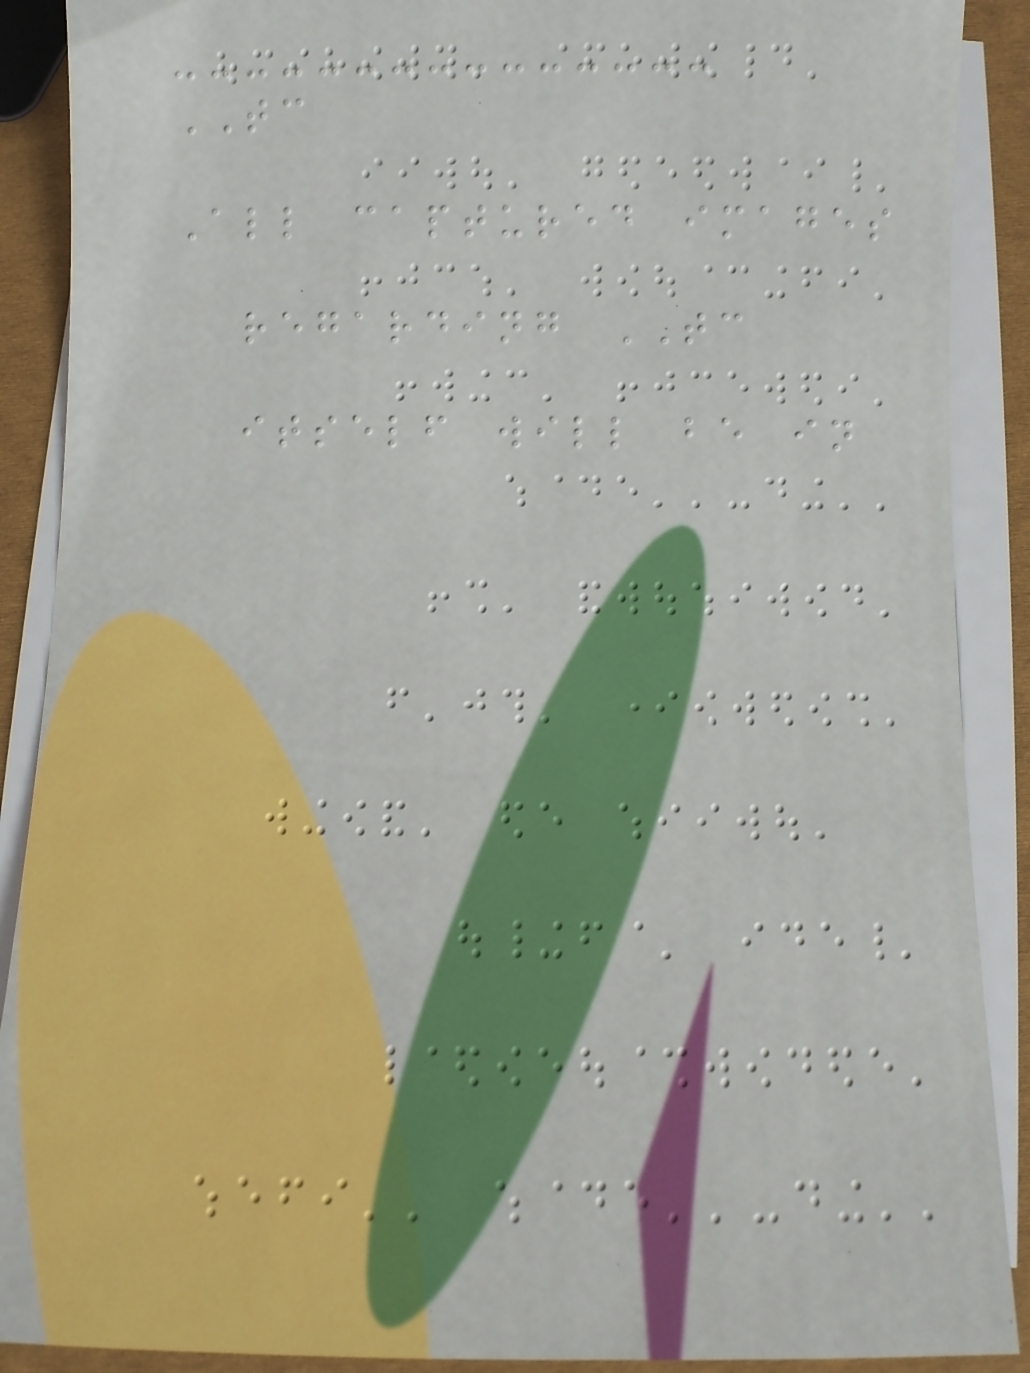TC
All captured images
regarding TC
itself will be in
